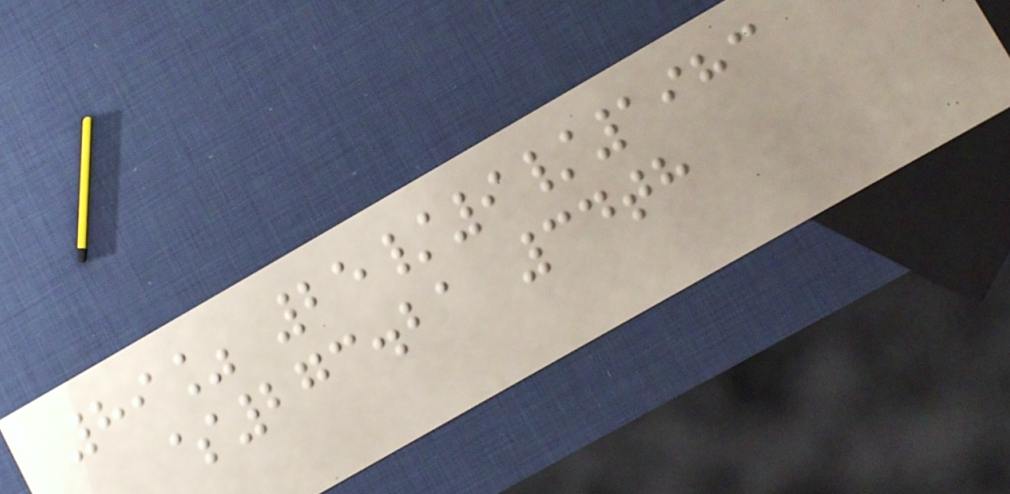89% 25/9/1983
$273.21 34th
